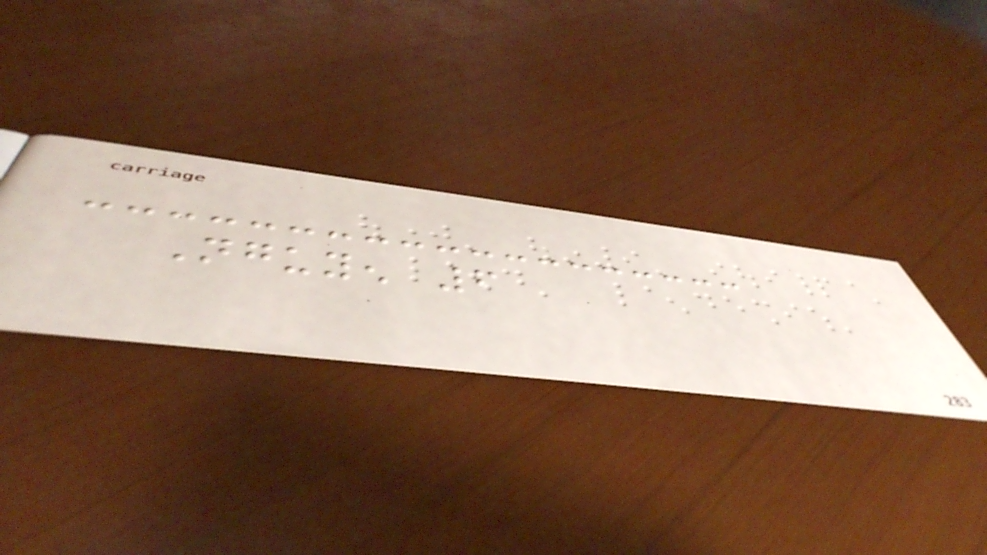Nguyen 6
